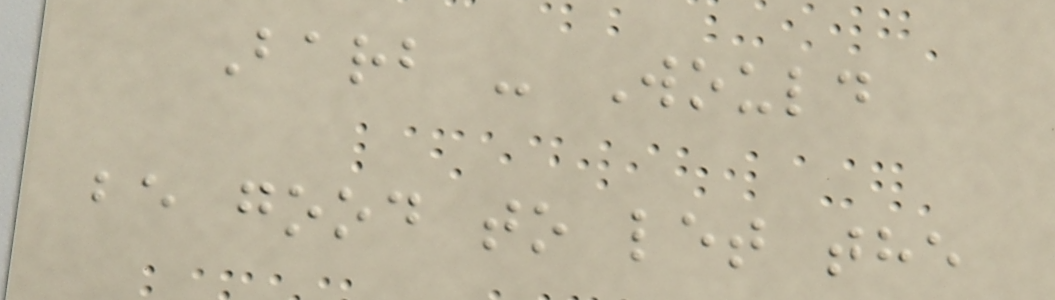Barb - Would
be good to let the
